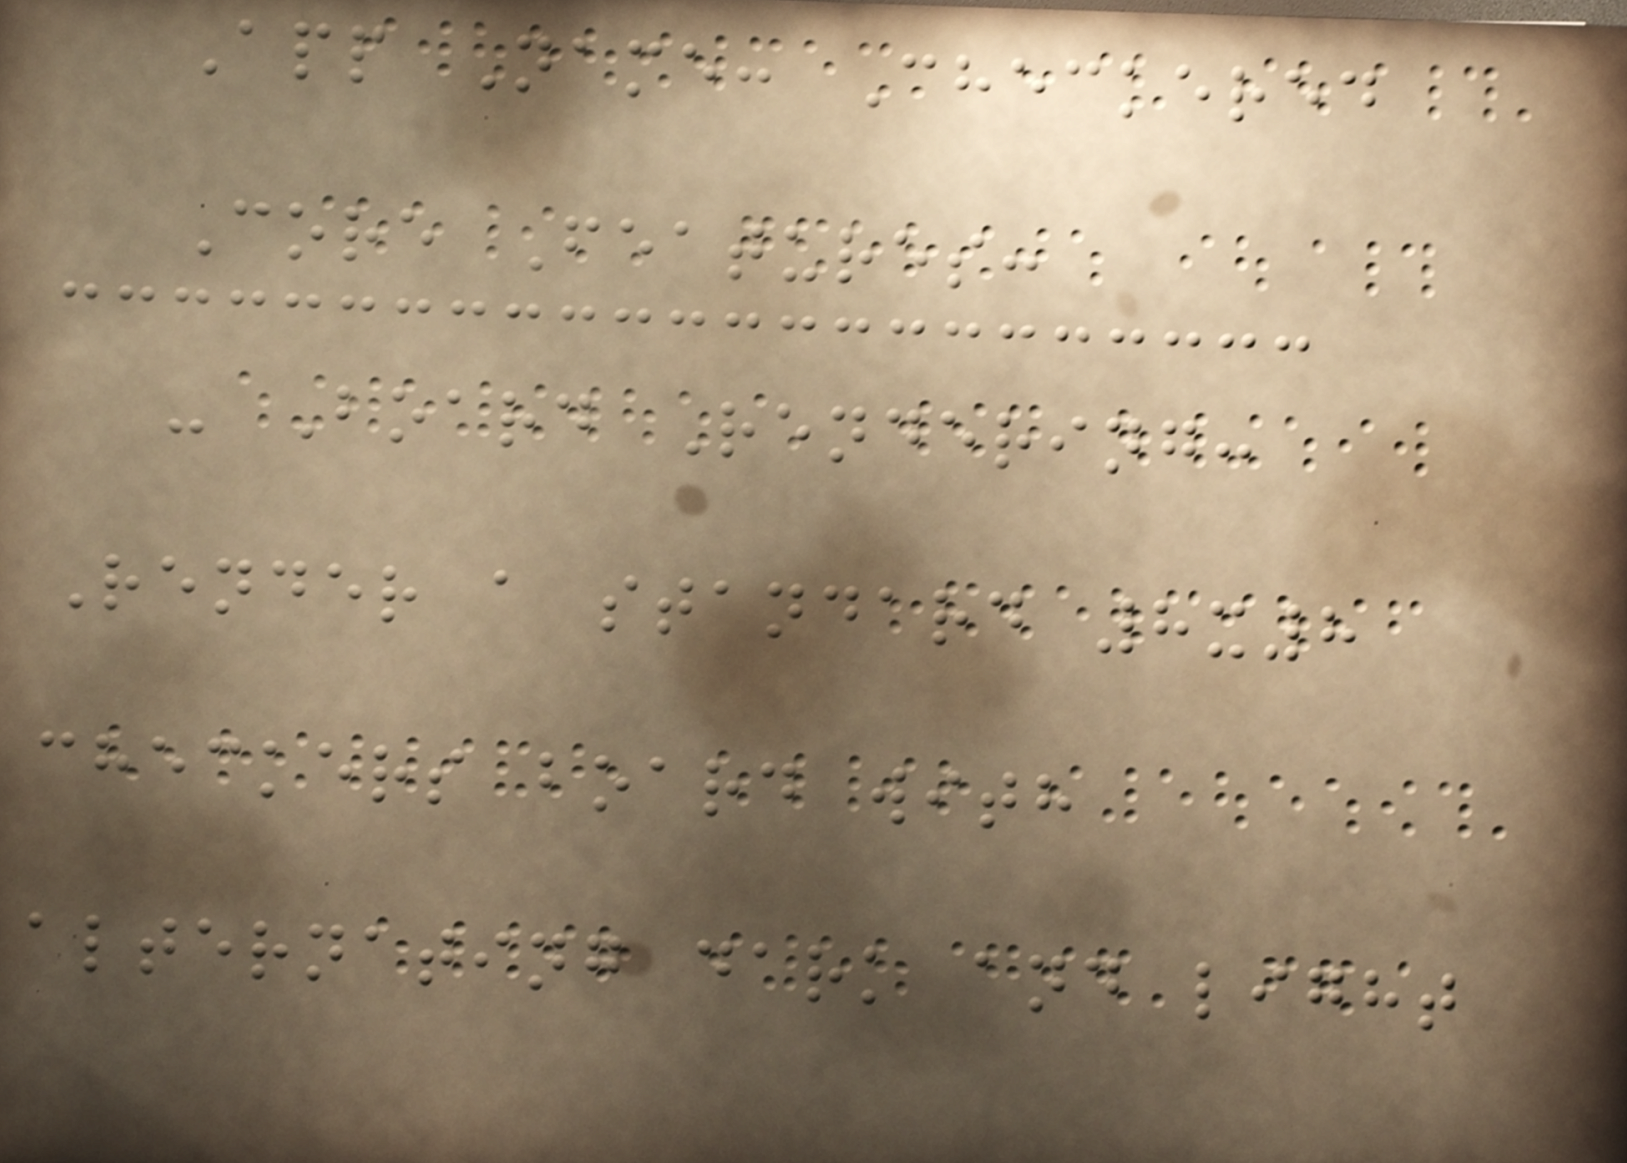App Name: Checkered
Core Features:
- Board Rendering:
Render a standard 8x8
checkers board with
alternating dark and light
